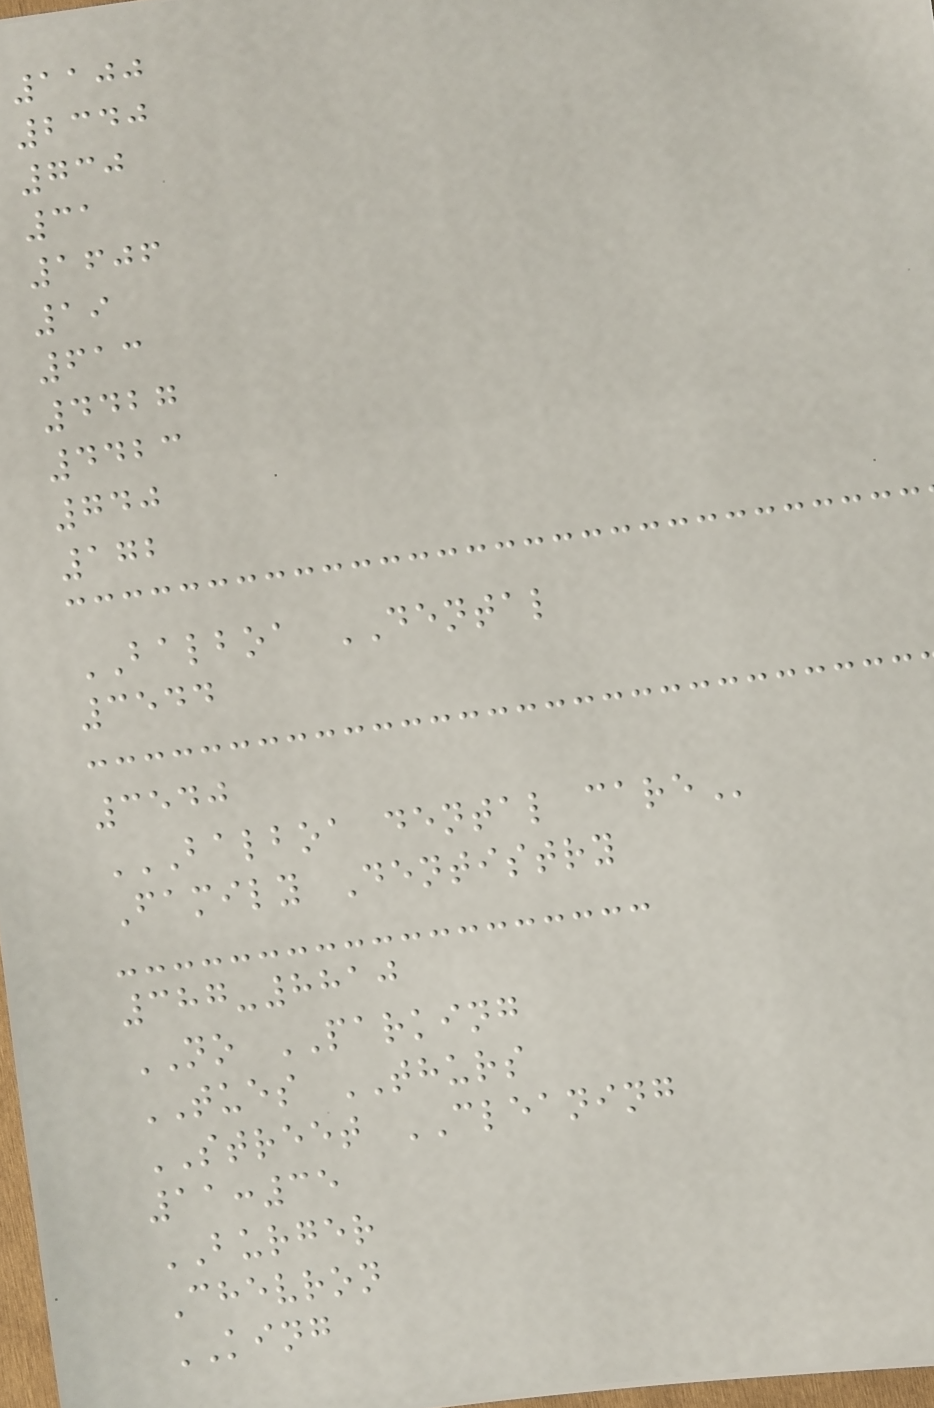1100
2340
730
31
1606
19
613
4427
4423
740
172
BALBOA DENTAL
3544
3540
BALBOA DENTAL CARE
Family Dentistry
387-8810
NO PARKING
TUES THURS
STREET CLEANING
11:35
BURGER
Chevron
KING
